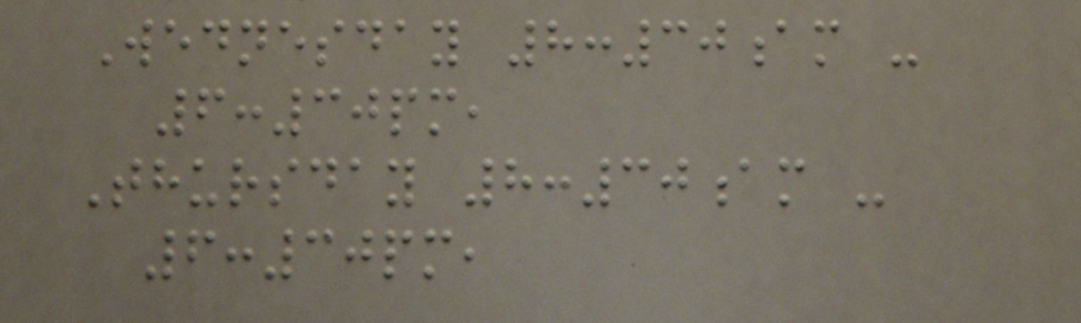Wednesday 8:30am -
6:30pm,
Thursday 8:30am -
6:30pm,
